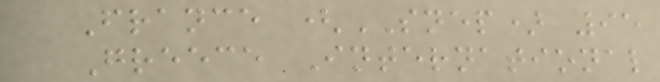France (SNEP) 95
Greece International
